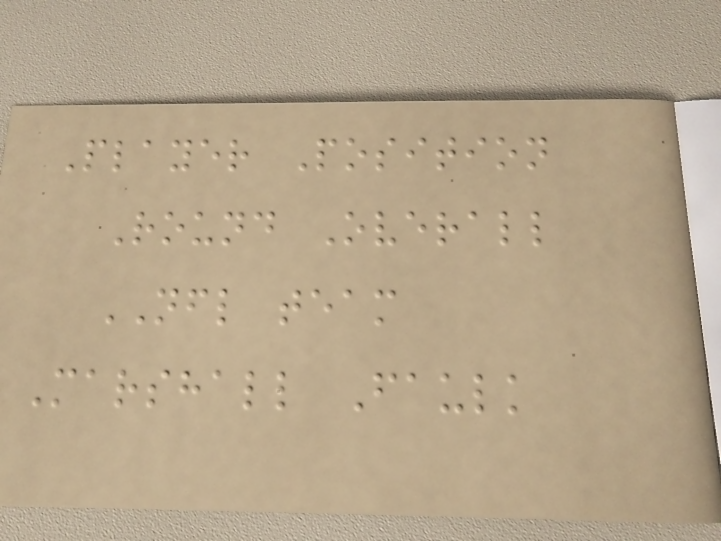Player Position
Round Overall
NFL team
Marshall Faulk
